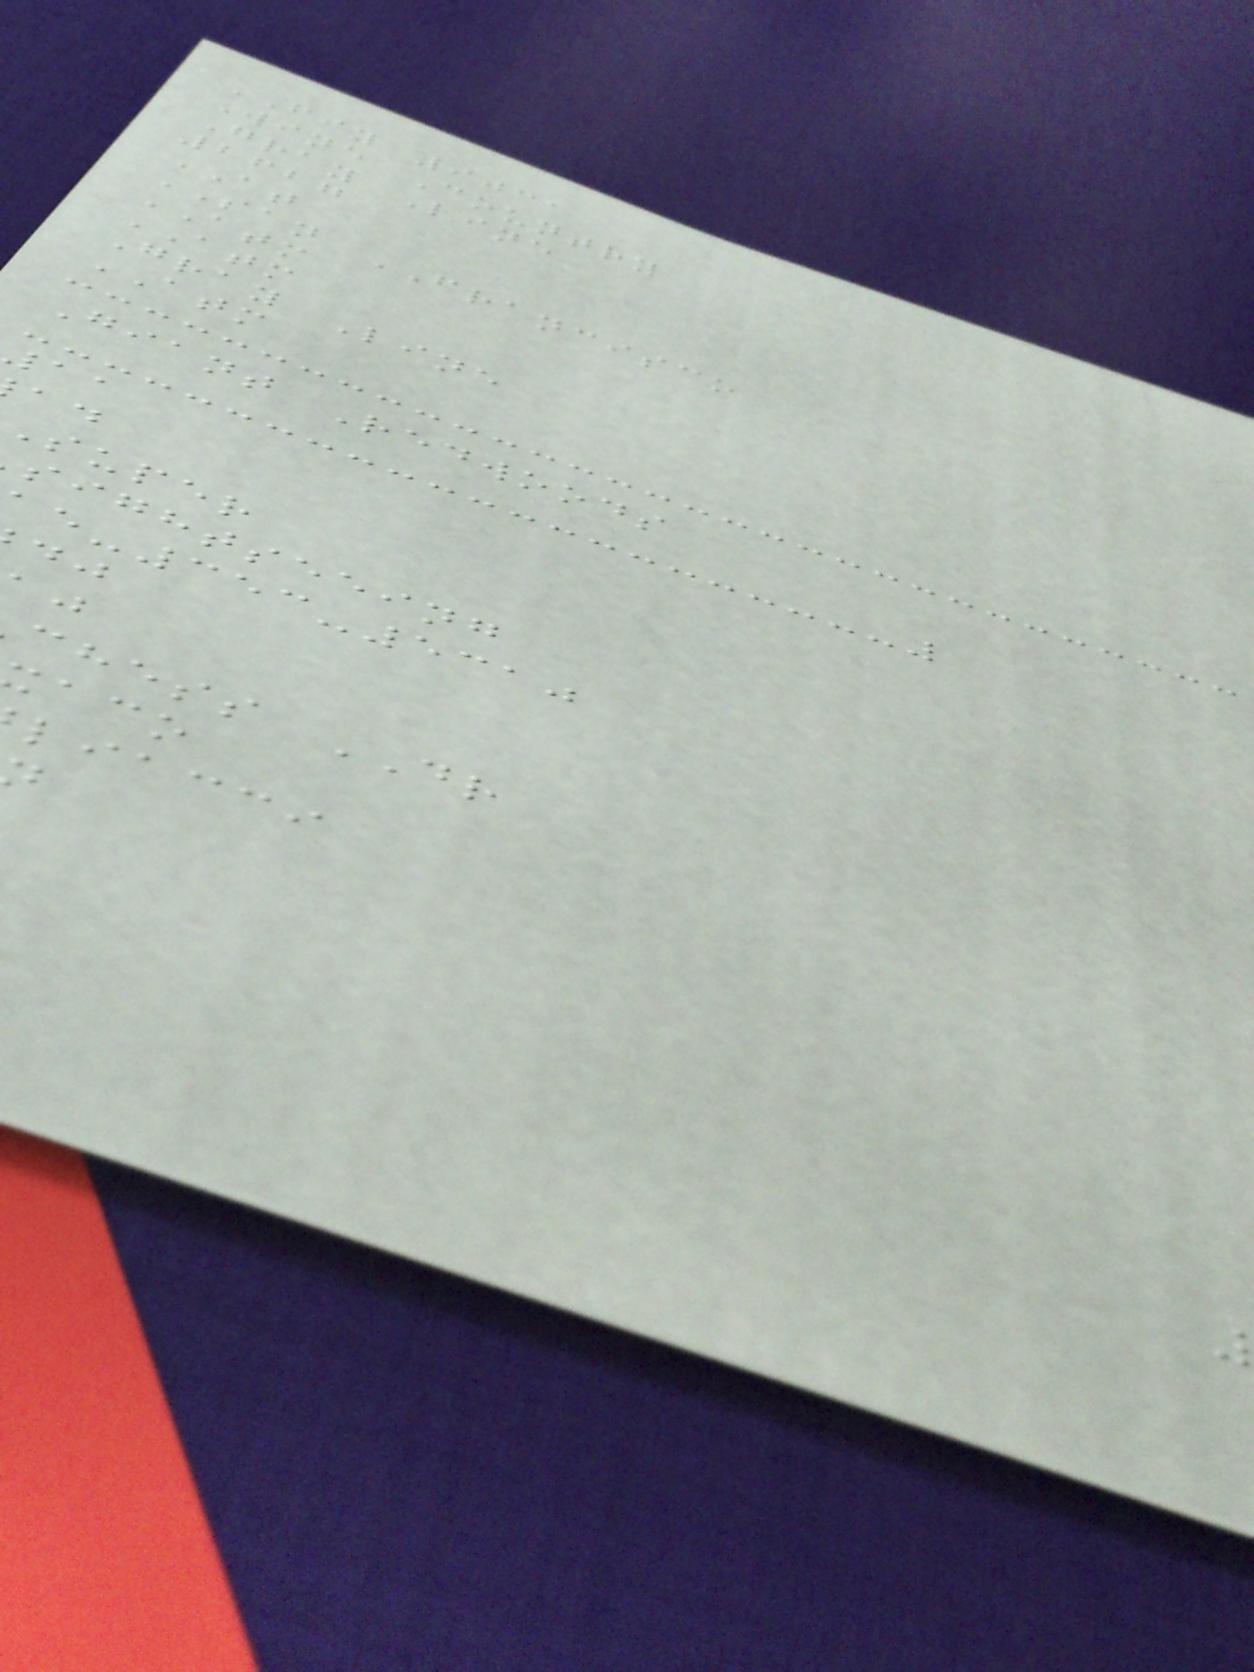FIY 9031
Wine Country
Gray Line
2627
AT
SAN FRANCISCO
ATM
ATM
Gray Line
ATM
Giant Redwoods
super
sightseeing
-353-5310
chess DR
liacci
